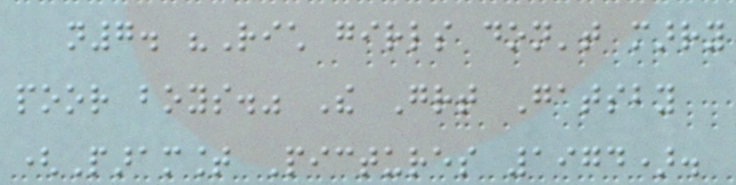n7. "Rich girls don't marry
poor boys." The Great Gatsby
(Paramount Pictures 1974).
